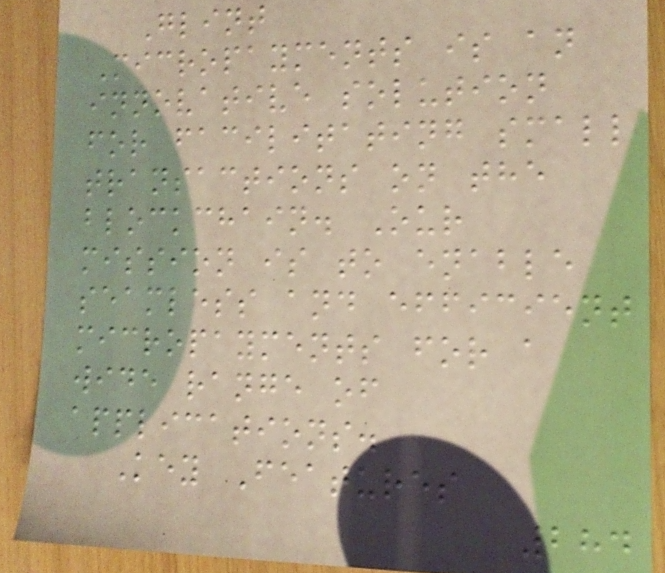Glint
Micropayments is an
innovative solution
for facilitating small
transactions on the
blockchain. Our
mission is to enable
seamless and efficient
micropayments for a
wide range of
applications.
Key Features
284
